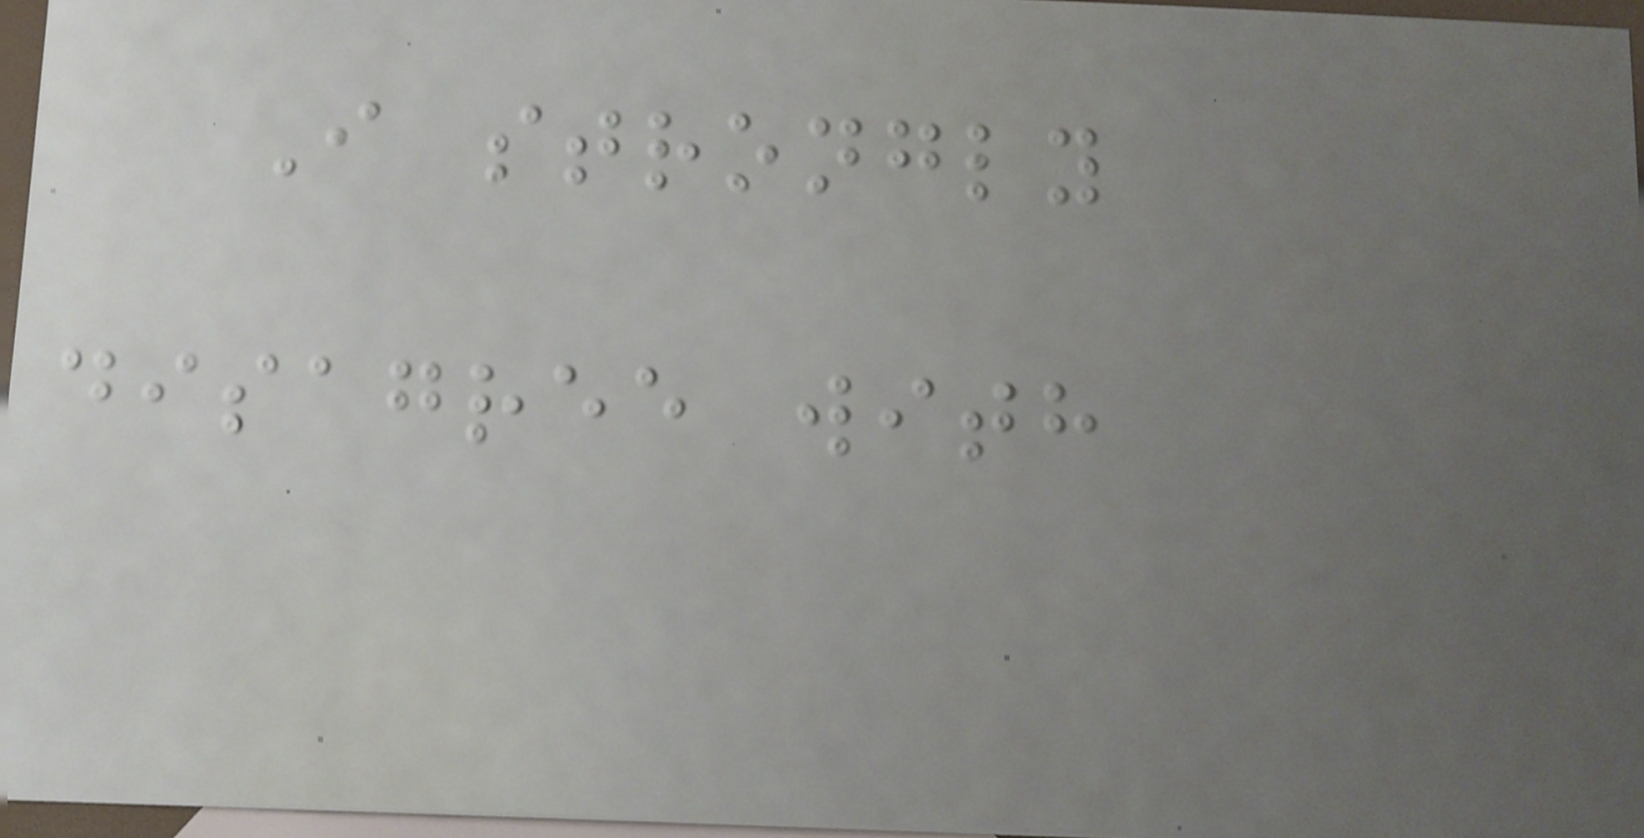I strongly
disagree with
